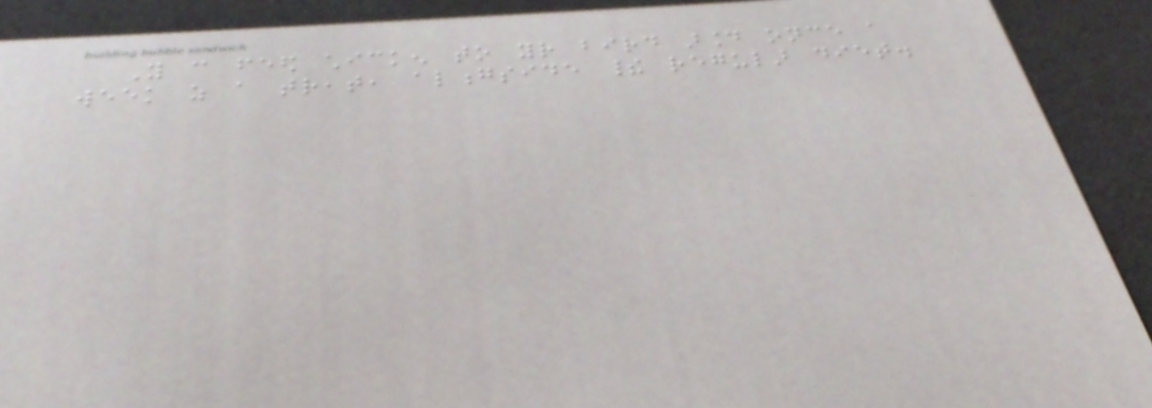You can feed chicken to your bird around once a
week as a treat, alongside their regular diet.
